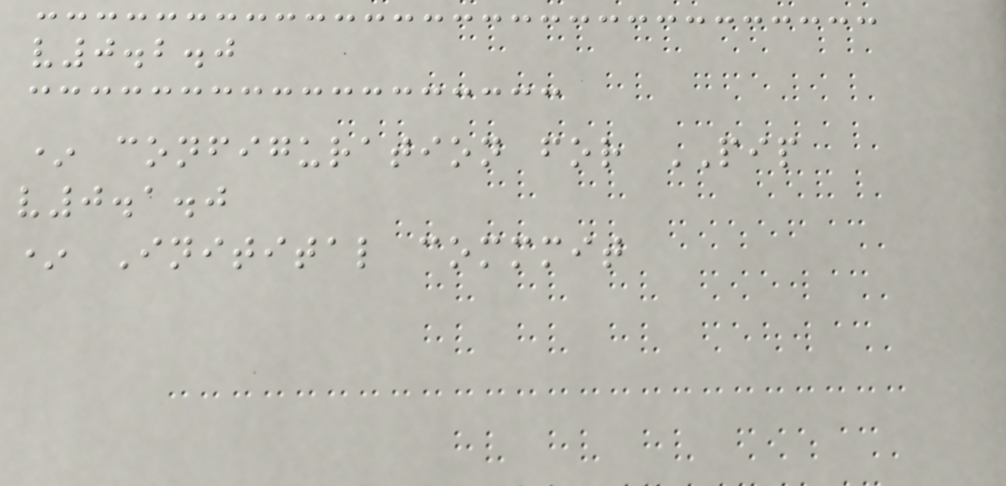v0.2.0
* configuration for PIP
v0.1.0
* Initital commmit
